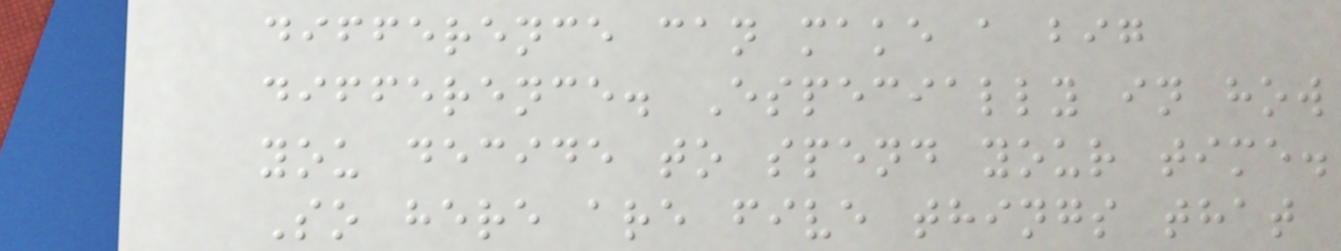difference can make a big
difference. Especially in how
you decide to spend your time.
So here are five things that
